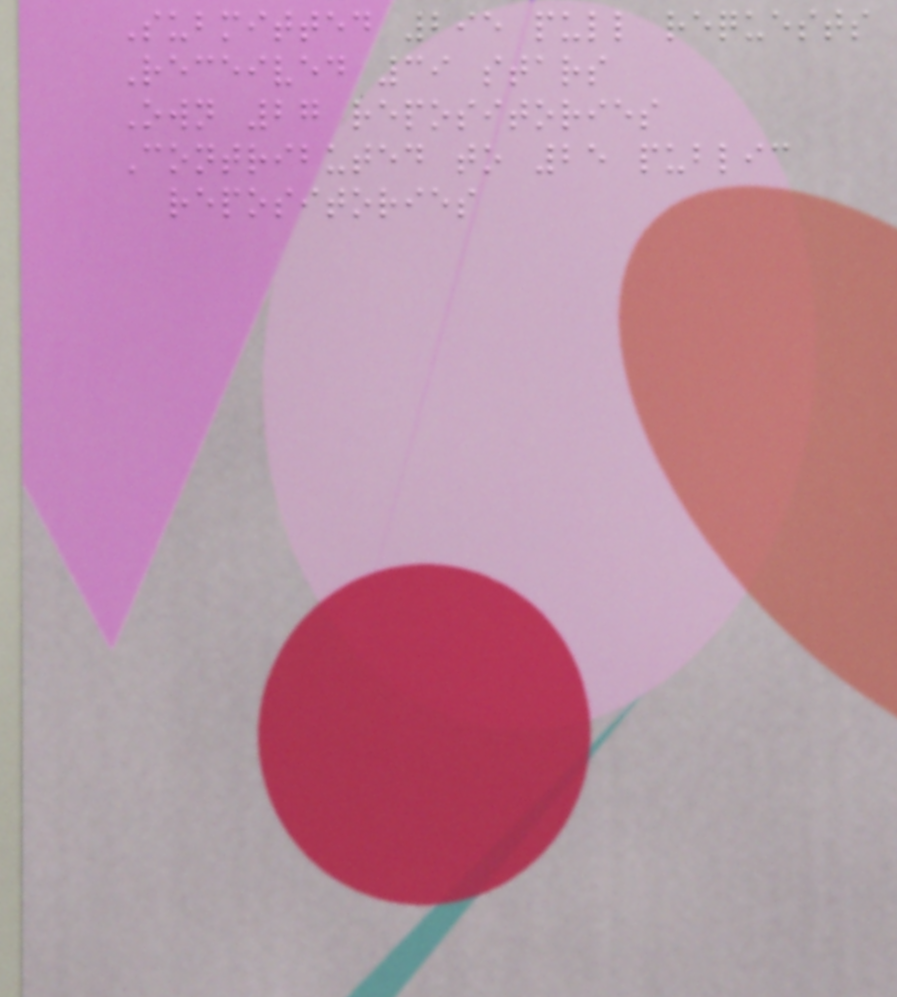Submitted 295 pull requests
Received 39 stars
Own 27 repositories
Contributed to 25 public
repositories
